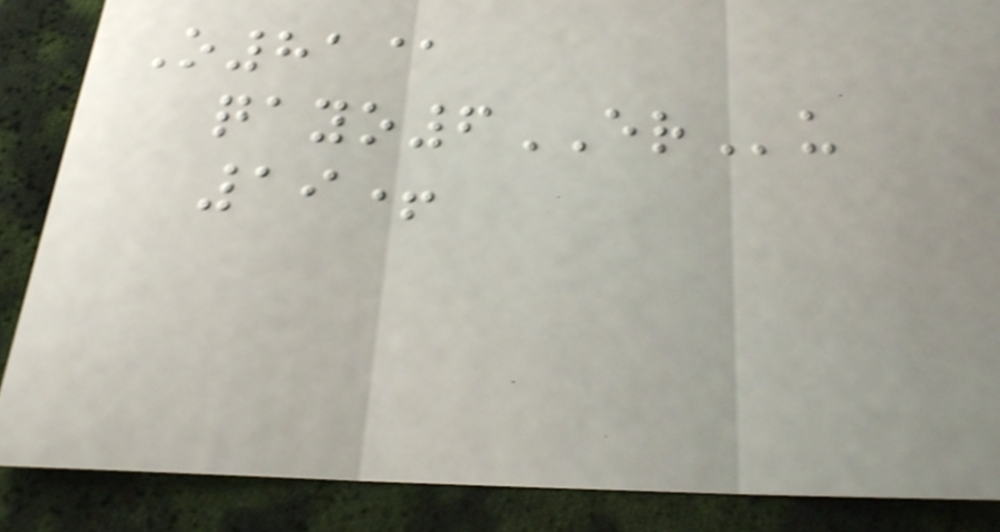O81@
qayo6ERu
19+
